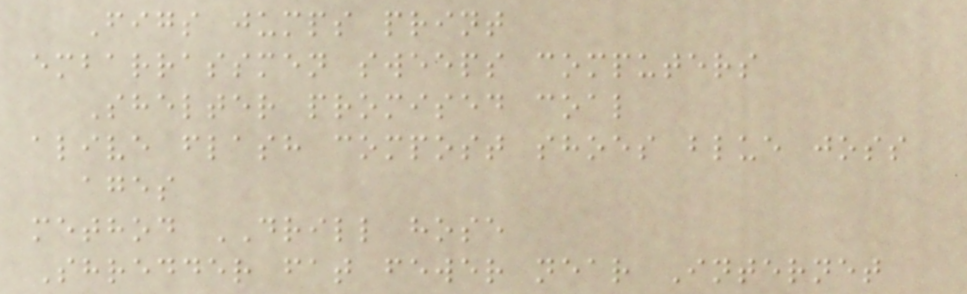Figs jumps print
embarrassmen sweeps computers
Shelter promised coal
alive flash compost shoes blue joss
ages
method DRILL hose
Shredder fat fewer near Internet
